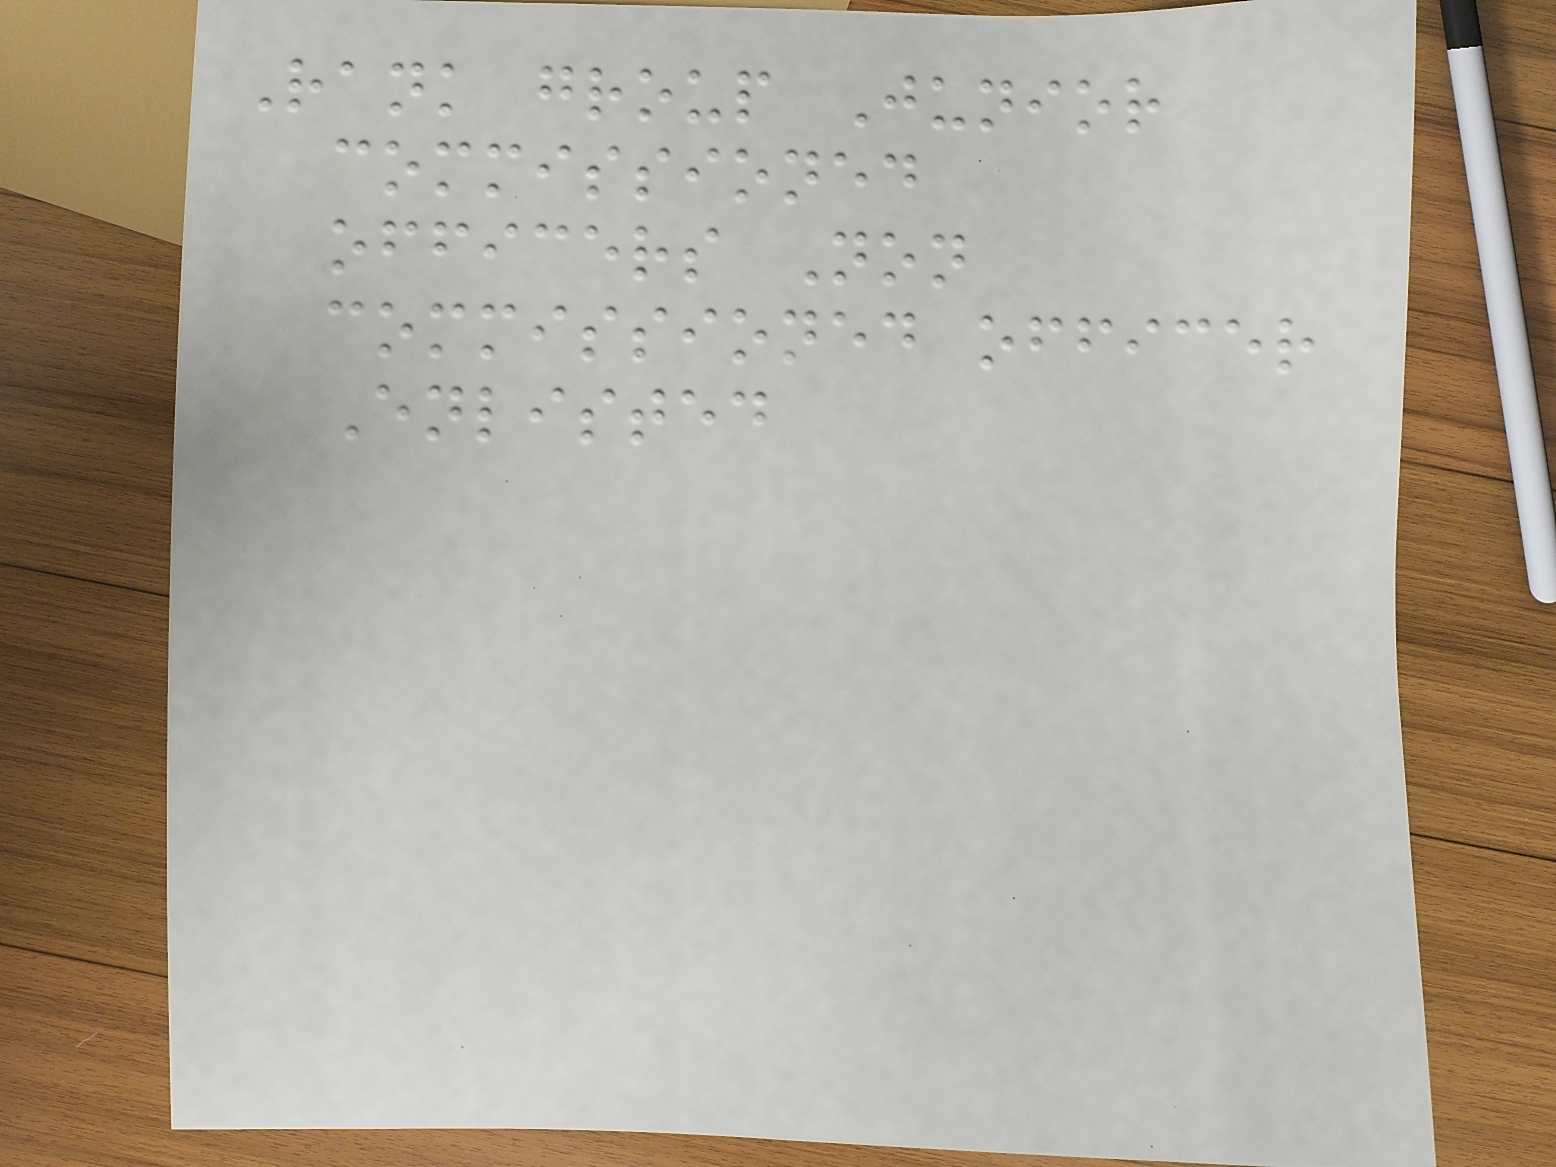Rank group Junior
commissioned
officers Non
commissioned officer
Enlisted
